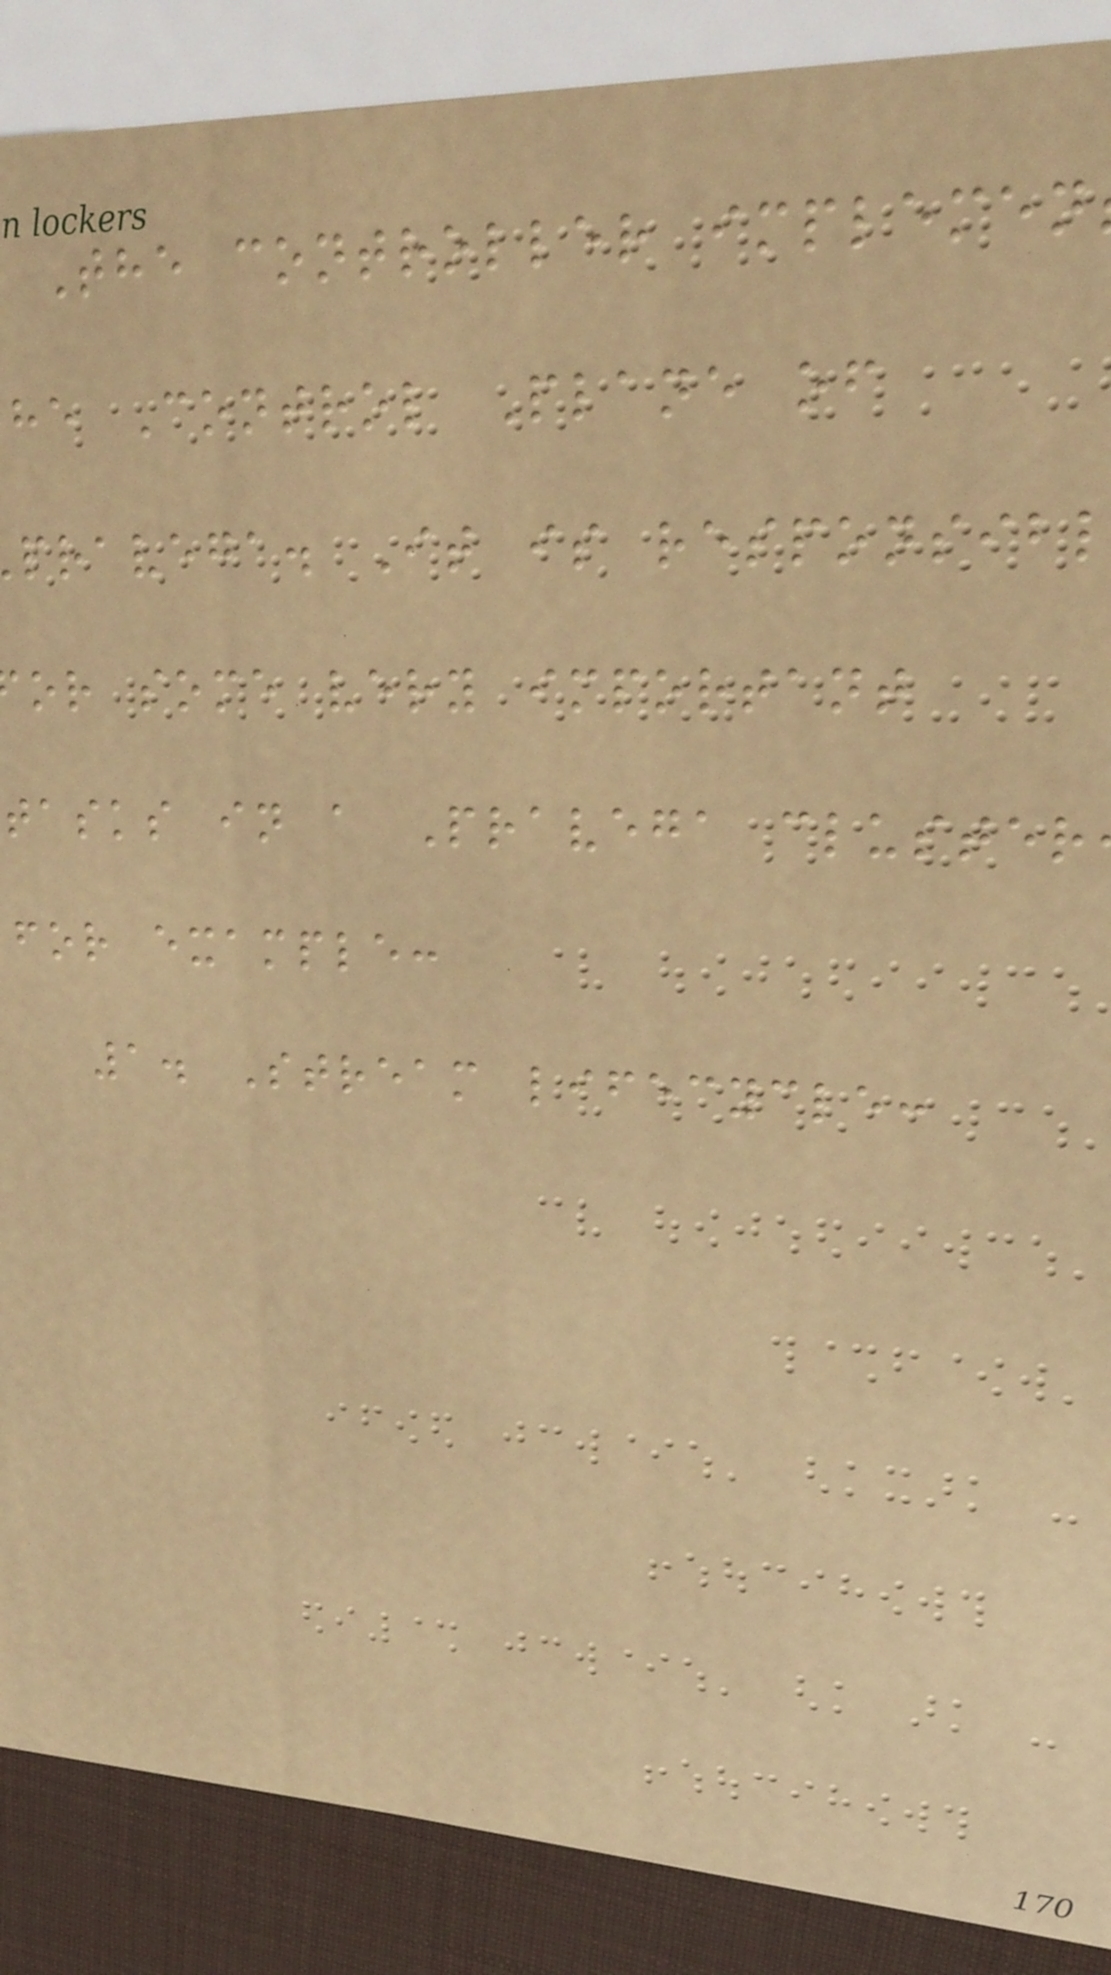The controller implemen
he Control Plane of
pravega. It is responsib
or some very important
tasks in a Pravega cluster
for example:
1. Stream lifecycle:
